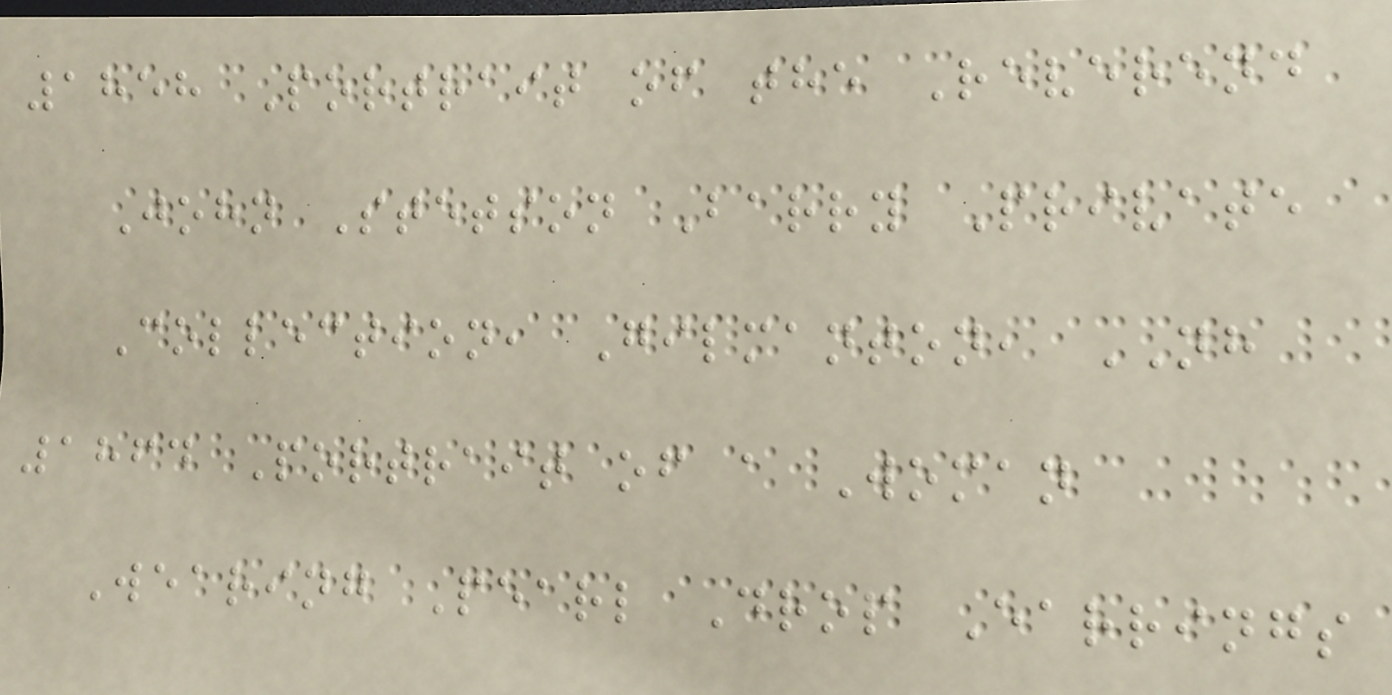1858 Portrait of the Reverend
John Stetson Barry Private
Collection, Gilmanton, NH
1864 Portrait of a Woman
Wearing Pearl Drop Earrings
